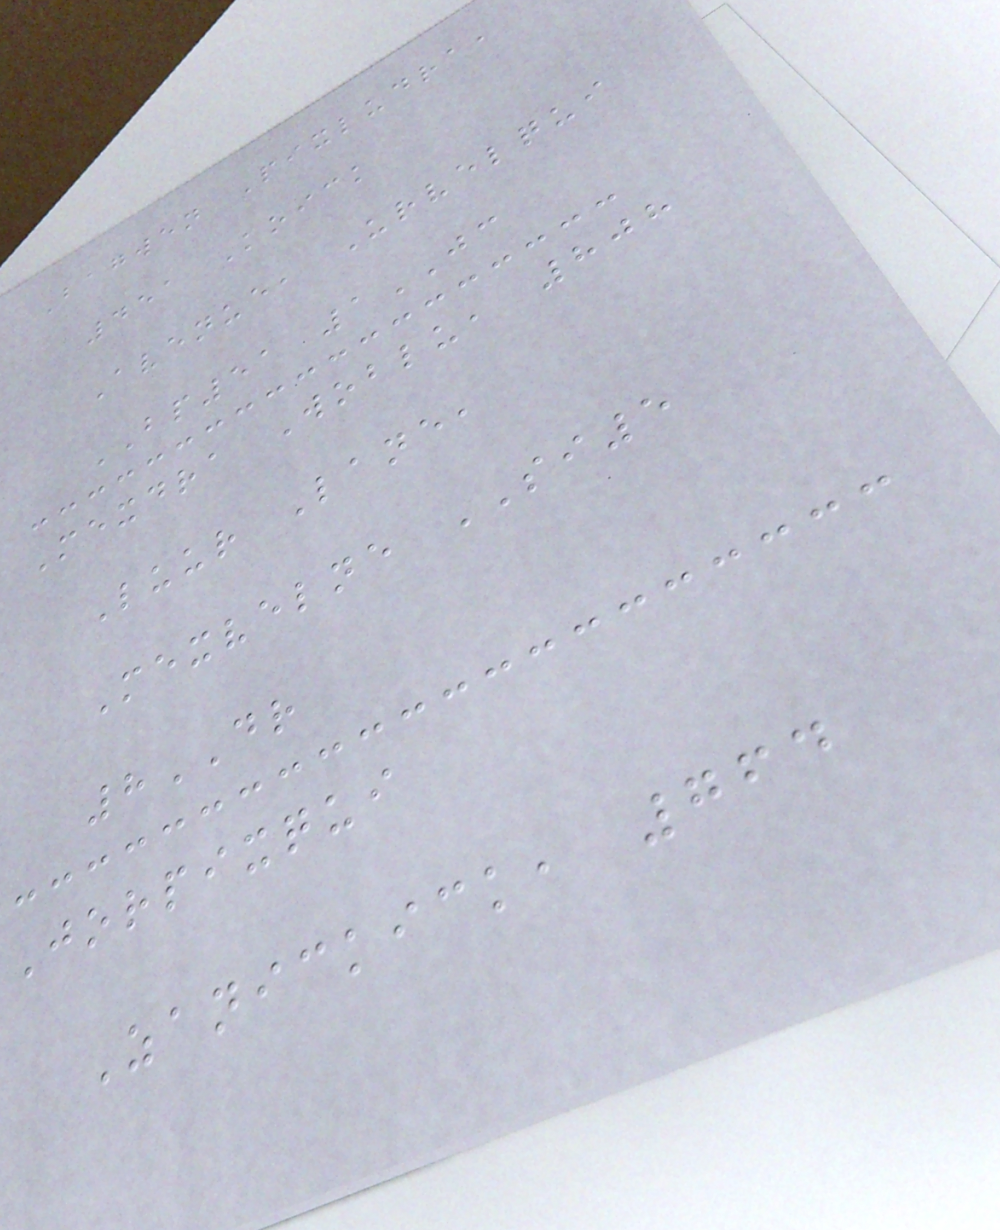Bagwen Pixludra,
451 Koick
Avenue, Urvelqui
BP51 1JC
Mexdra Woblu, 808
Luur Lane,
Mexvelne SI5
8DR
Jorpixqui
Zanickick, 764
